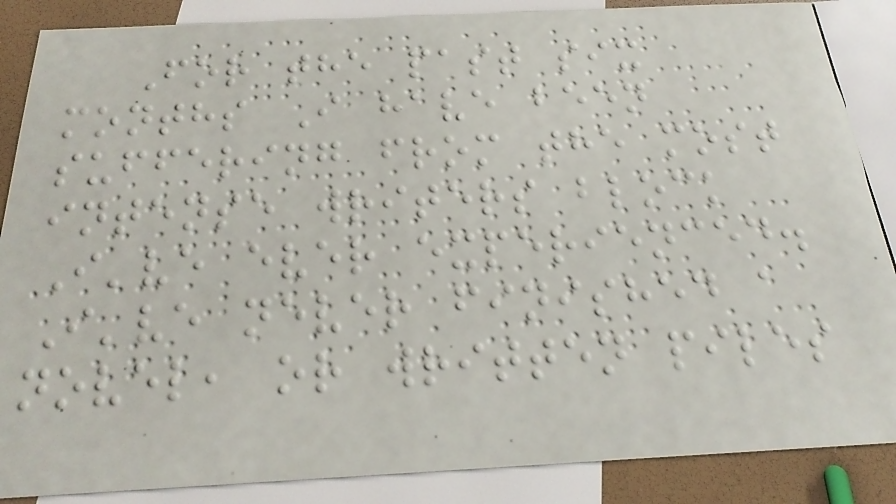For the past six
months I have been
suffering from the most
intense writers block
I've ever experienced.
I've never finished a
novel, or written piles
